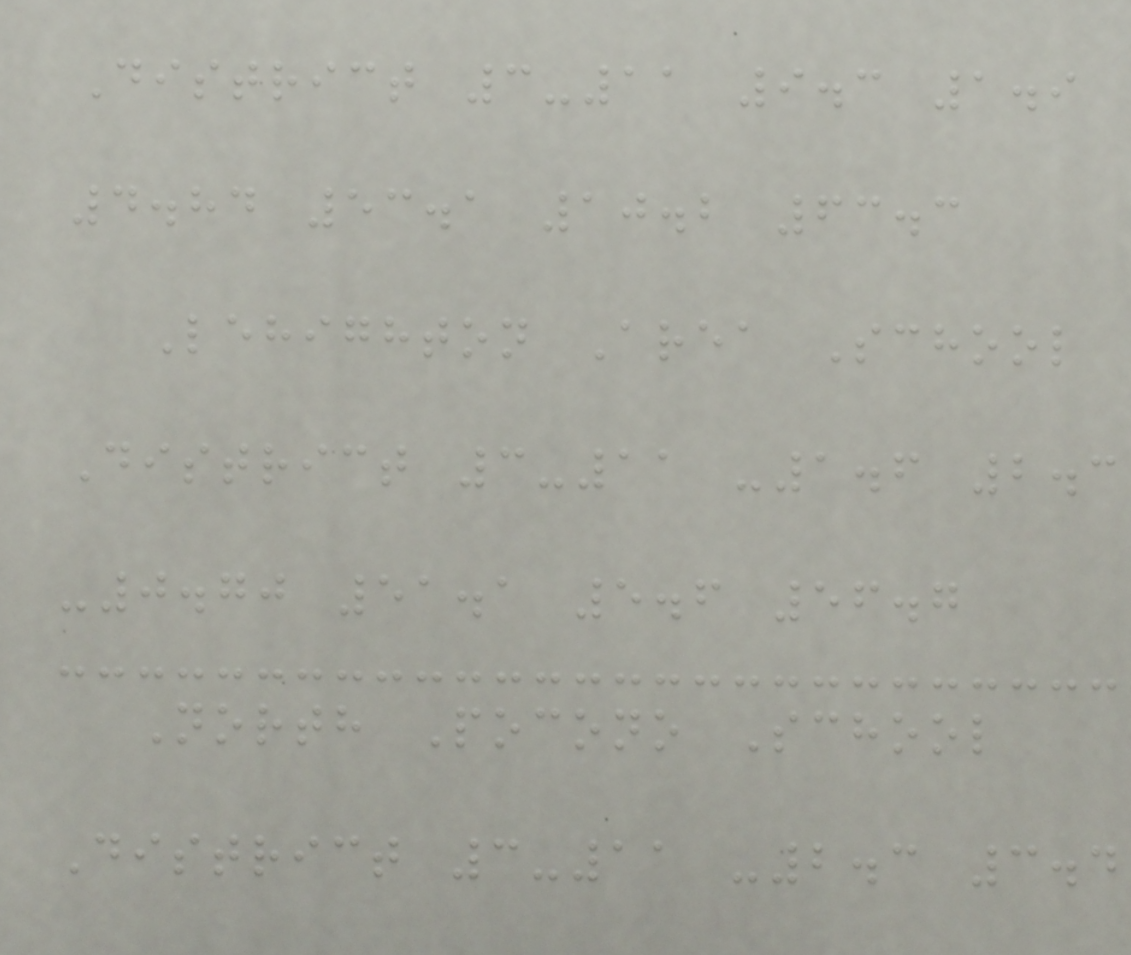District 3-11 9.3 1.9
4.84 53.1 10.2 63.3
Lehighton Area School
District 3-11 -1.6 2.3
-0.70 51.1 5.6 56.7
North Pocono School
District 3-11 -2.3 3.4
